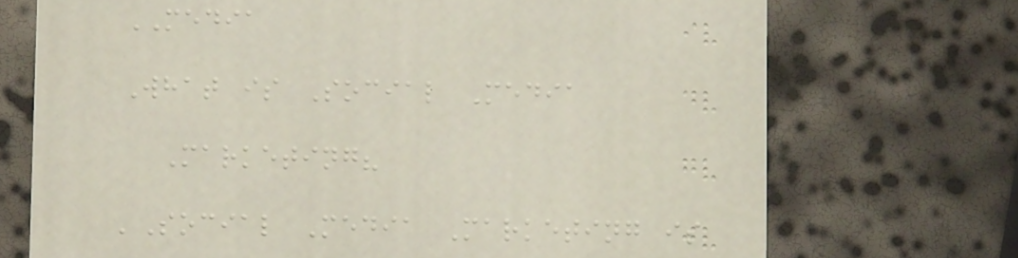MEDIA
What is Social Media
Marketing?
'Social Media Marketing is
